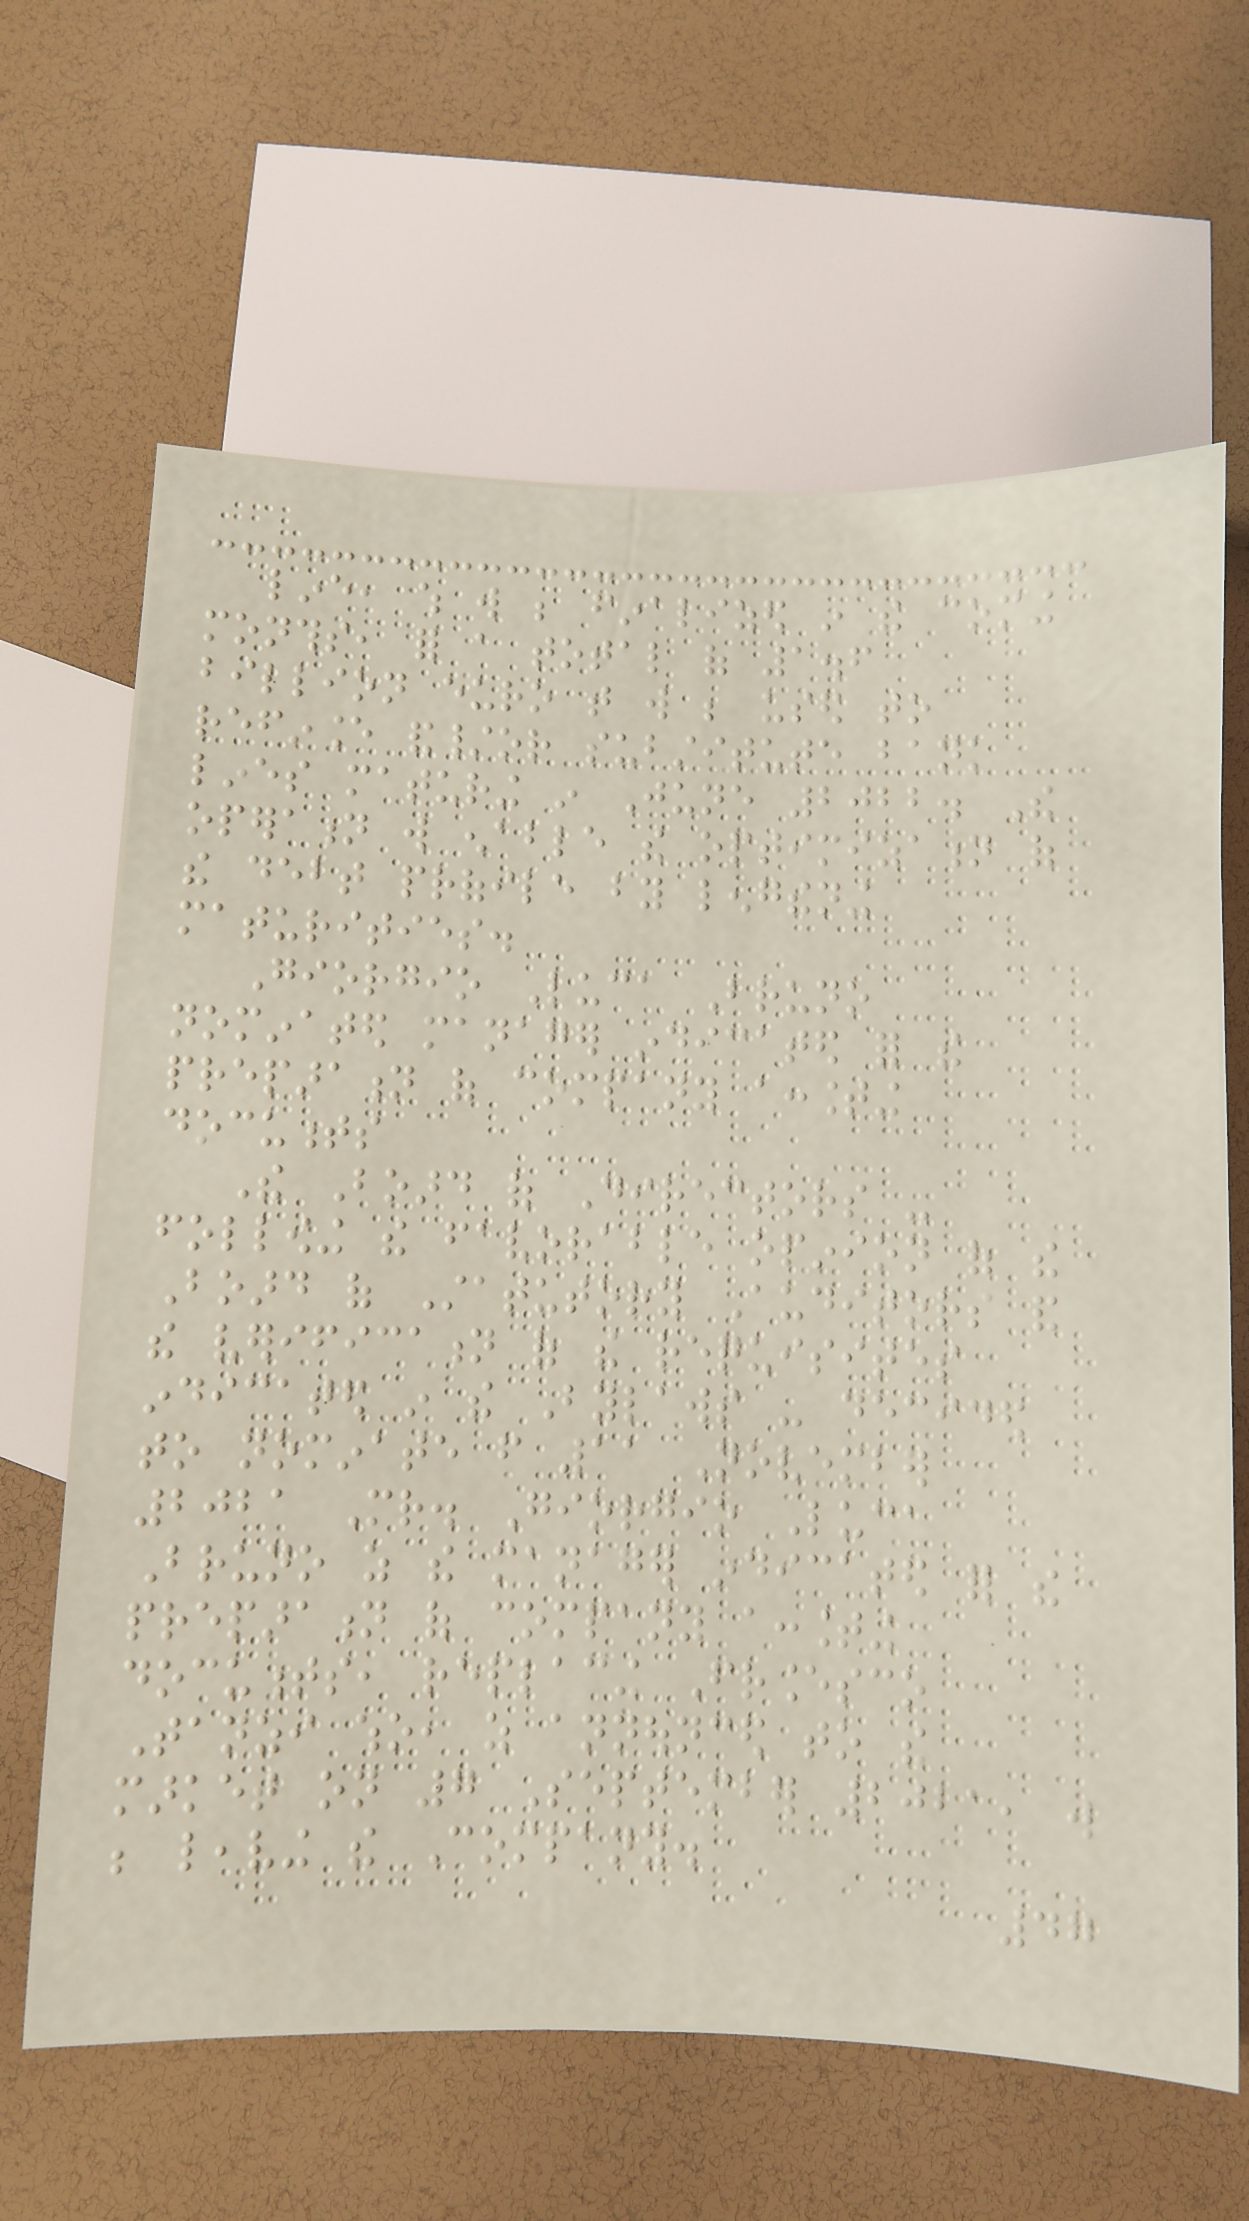line, which will be finalized in the coming
months, for a total of 1.6
billion euro that will be used to
refinance and/or substitute bank
lines maturing in June 2022. The
operation will enable the optimization of
the debt profile by lengthening
maturities.
Giorgio Luca Bruno
nominated manager indicated for the
preparation of company accounting
documents
The Board of Directors -
following the favorable opinion of the
Board of Statutory Auditors and
the verification of the requisites
indicated in the Bylaws - decided
to nominate from 11 November
2021 Mr. Giorgio Luca
Bruno as the manager indicated for the
preparation of company accounting
documents, replacing Francesco
Tanzi who, as announced to the
market on 7 September 2021, will
be leaving the Company.
47
